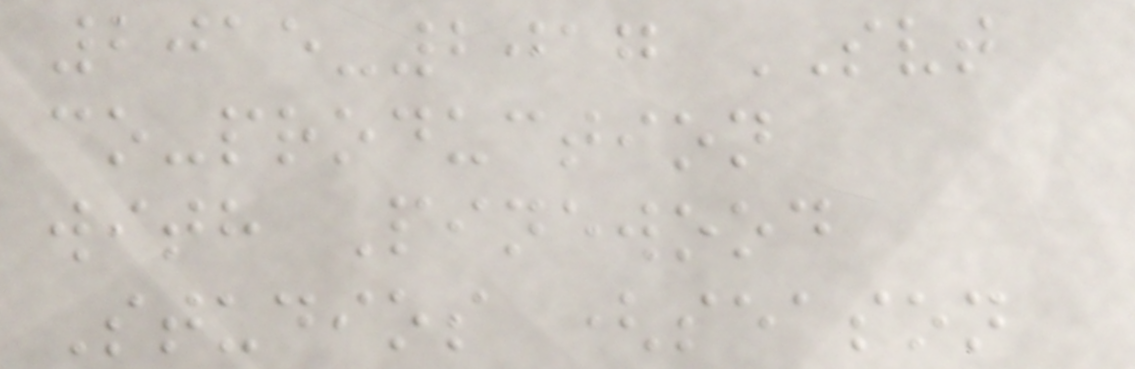2015-2017 SVT
co-production
with Pinewood
Studios (season
